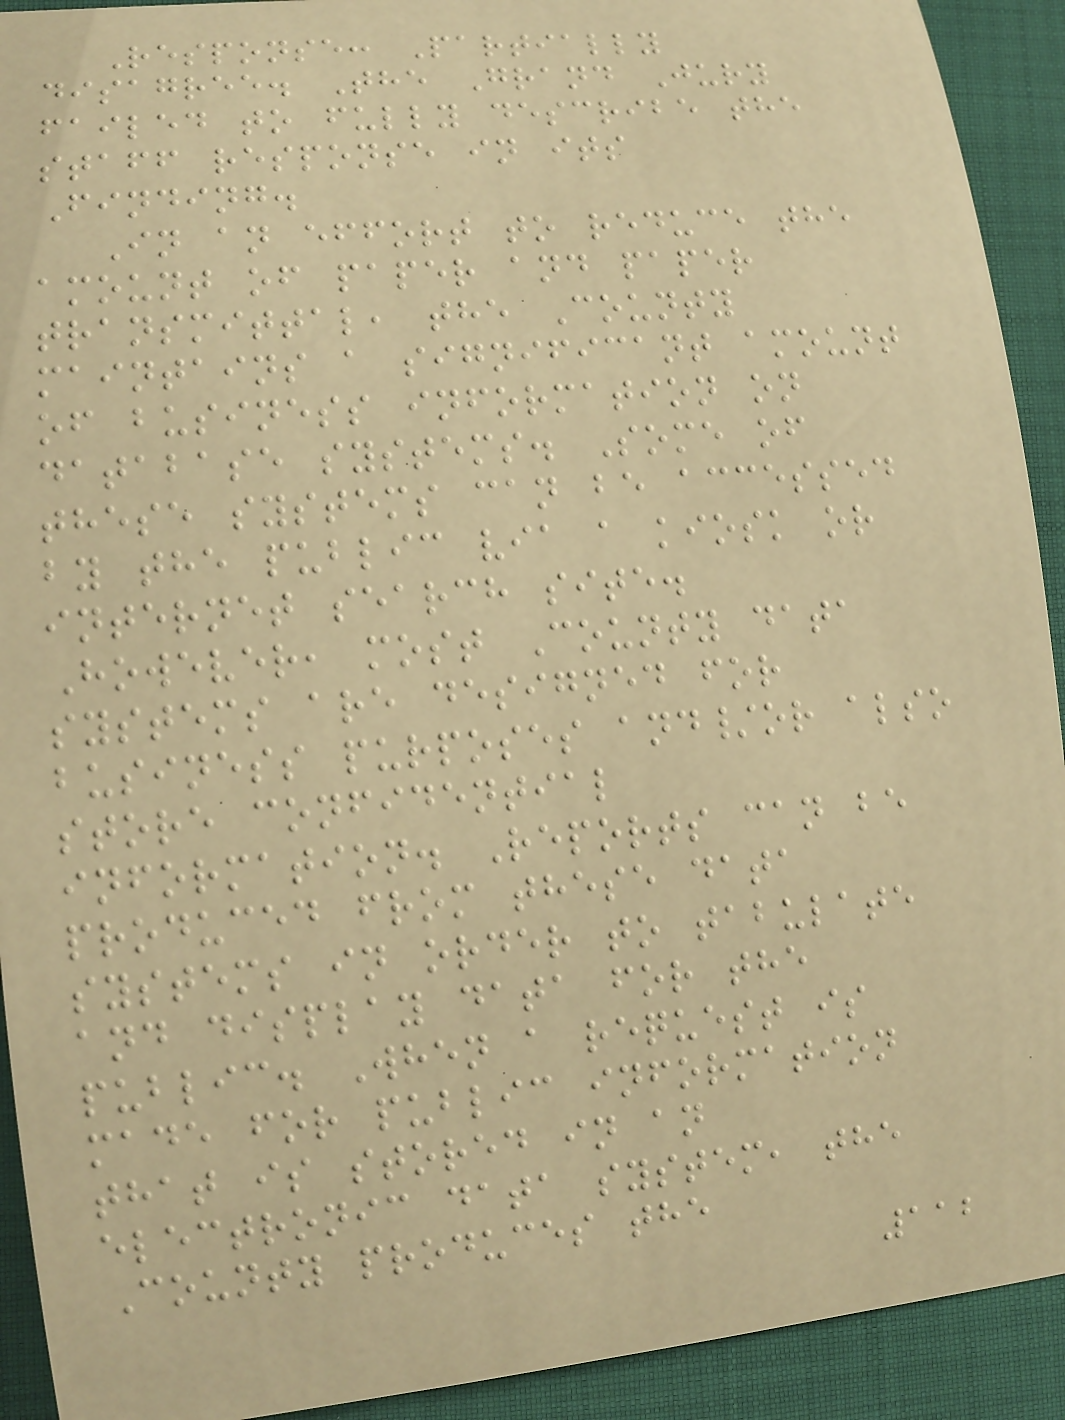Response: Partially
disagree. The Grand Jury
failed to fully describe the
staff response in its
Finding.
In an effort to reduce the
amount of paper and paper
transmittal, the County
maintains a significant amount
of business information on
database systems. Some of
these systems can be accessed
by the public via a kiosk or
internet search site.
However, most County data
systems are designed for
business purposes and/or also
store confidential
information. Reports can be
produced from these data
systems in order to tabulate
and display data for the
public. When a request is
made for public information
that is stored in an
electronic data system, the
County produces the
112
